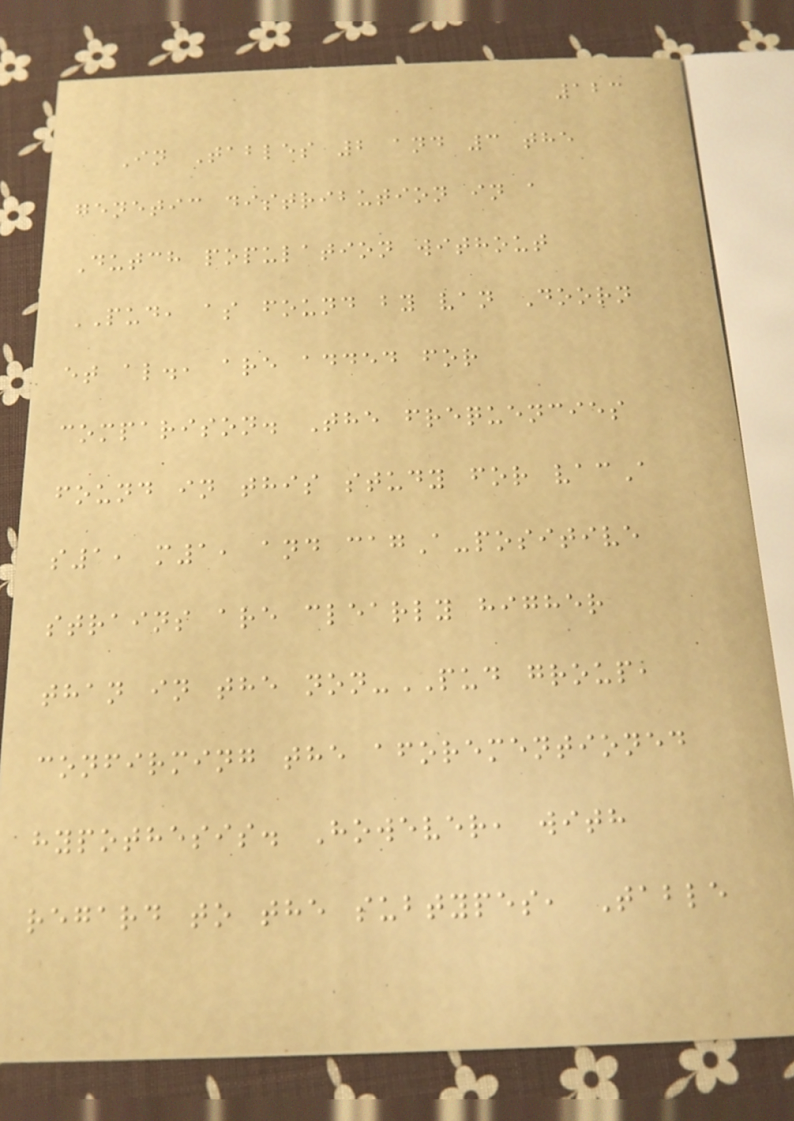123
In Tables 2 and 3 the
genetic distribution in a
Dutch population without
PUD, as found by van Doorn
et al., are added for
comparison. The frequencies
found in this study for vacA
s1, m1, and cagA-positive
strains are clearly higher
than in the non-PUD group,
confirming the aforementioned
hypothesis. However, with
regard to the subtypes, Table
